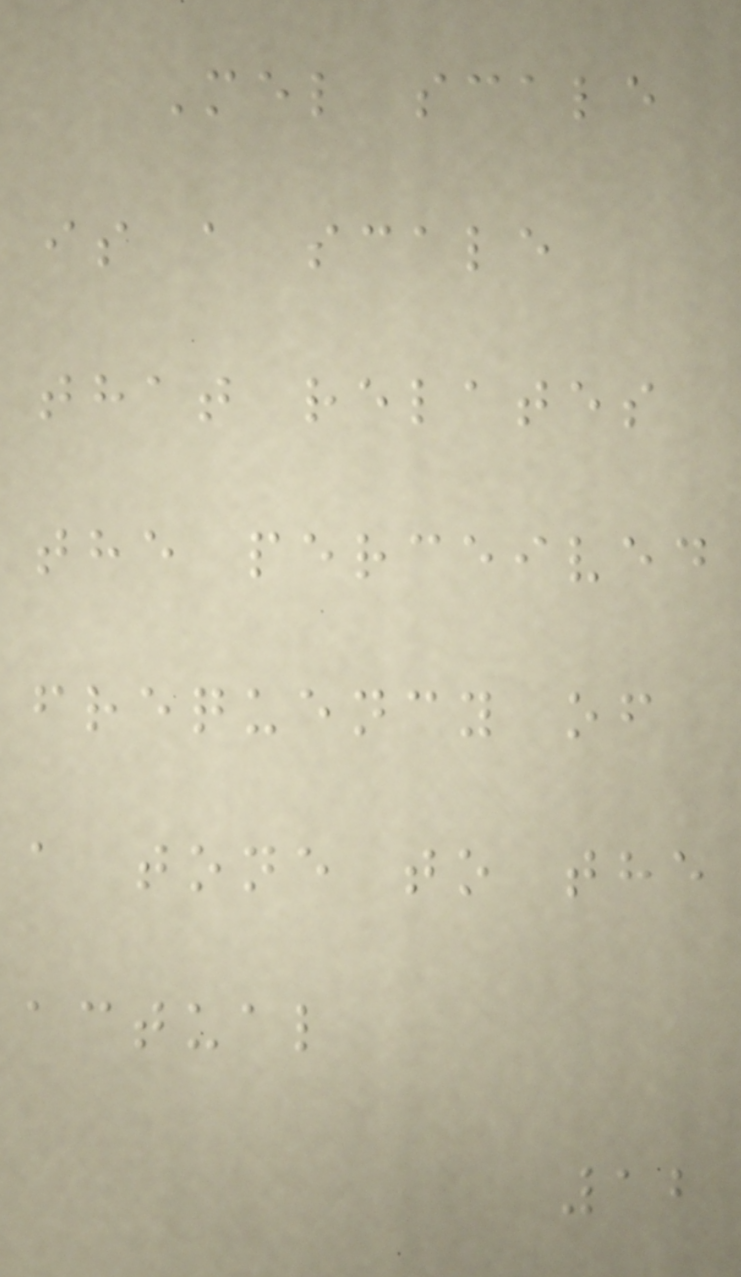Mel scale
is a scale
that relates
the perceived
frequency of
a tone to the
actual
12
